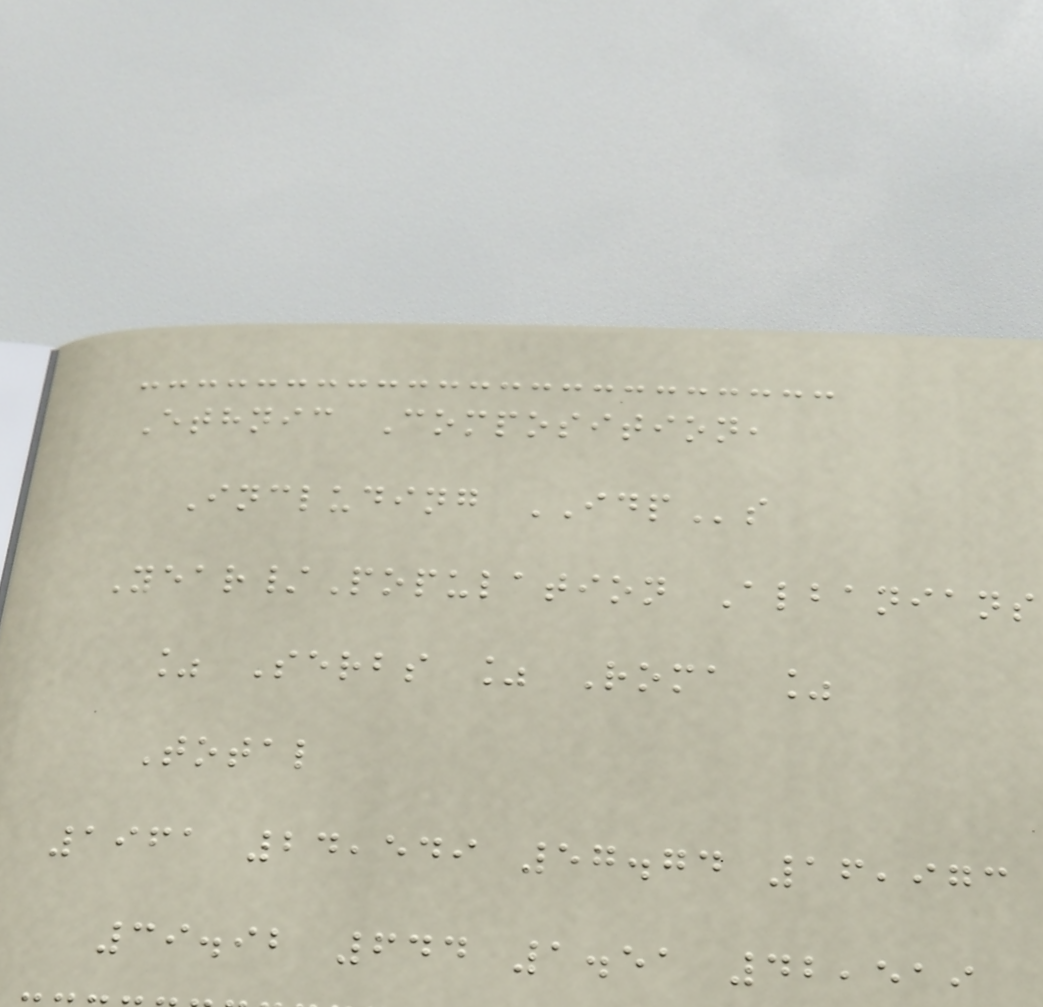Ethnic Composition,
Including IDPs
Year/Population Albanians
% Serbs % Roma %
Total
1961 24,549 57.74 16,973
39.92 644 1.51 42,519
